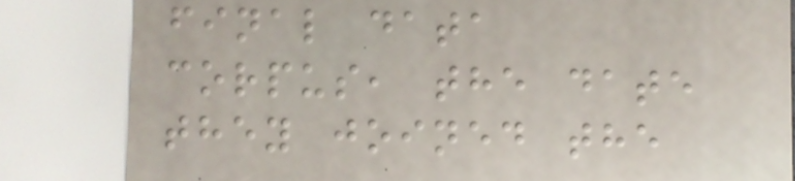final data
corpus, the date
they joined the
